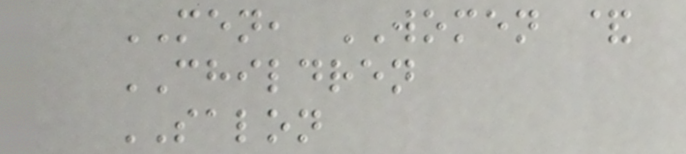MEN, WOMEN &
CHILDREN
SALON
